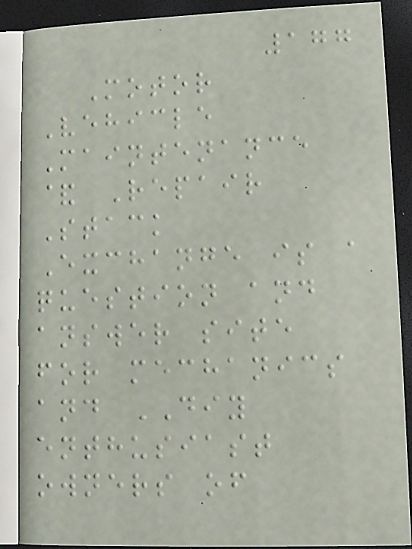177
Motor
Vehicle
Maintenance
& Repair
Stack
Exchange is a
question and
answer site
for mechanics
and DIY
enthusiast
owners of
